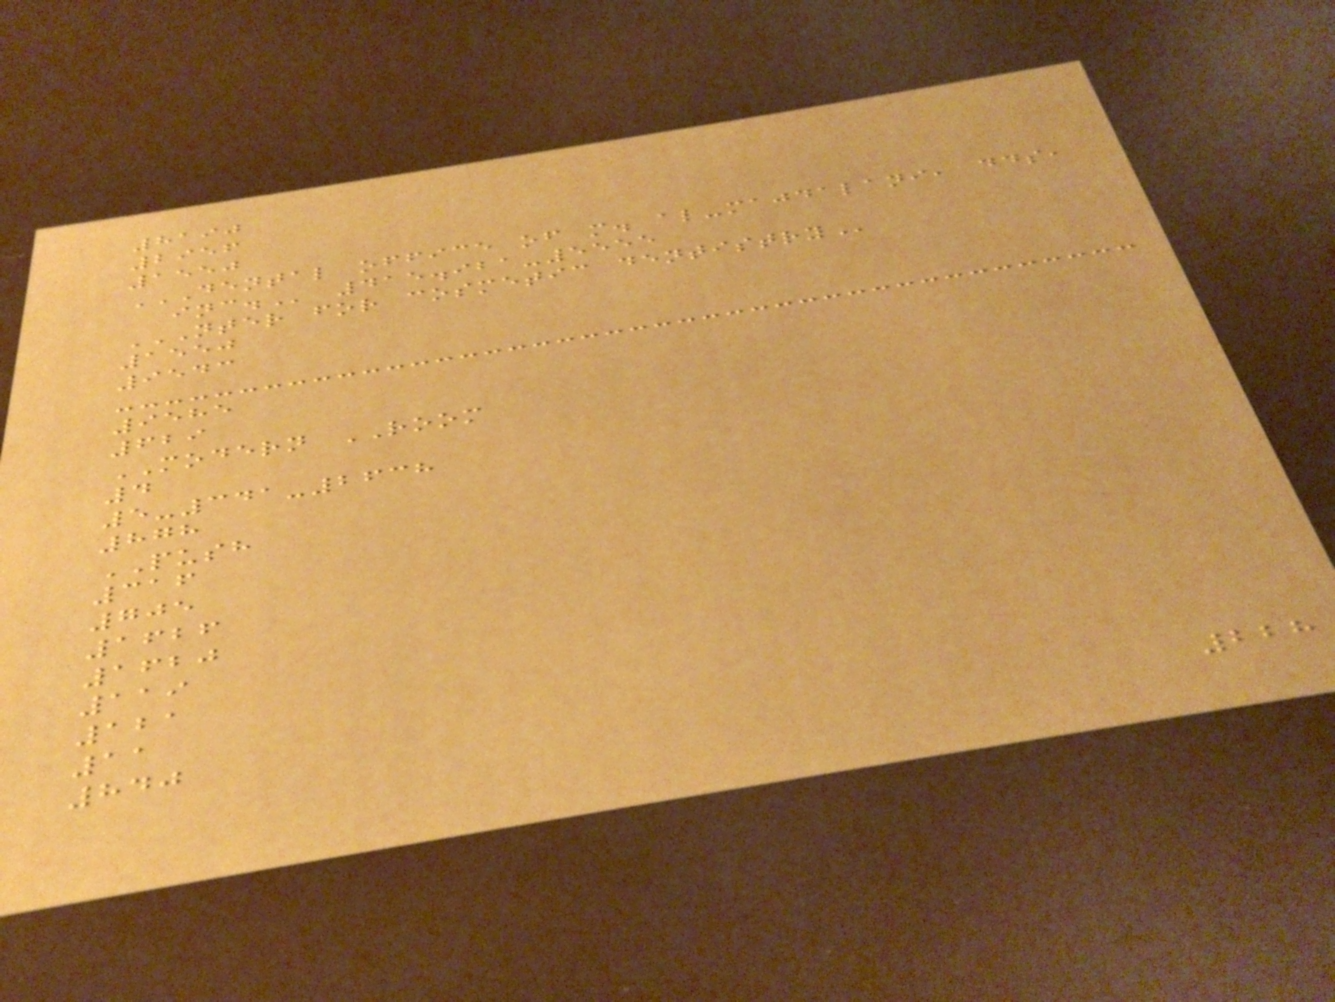8190
2956
1550
DENTAL OFFICE OF M. AL-MAJDALANI, DDS,
INC. 415.921-5555
NTER FOR COSMETIC DENTISTRY
1550
9543
9585
629
MODERN ROOM
4
5-341-2638
878
PUSH
316
705
1626
1620
119
121
11
840
228
